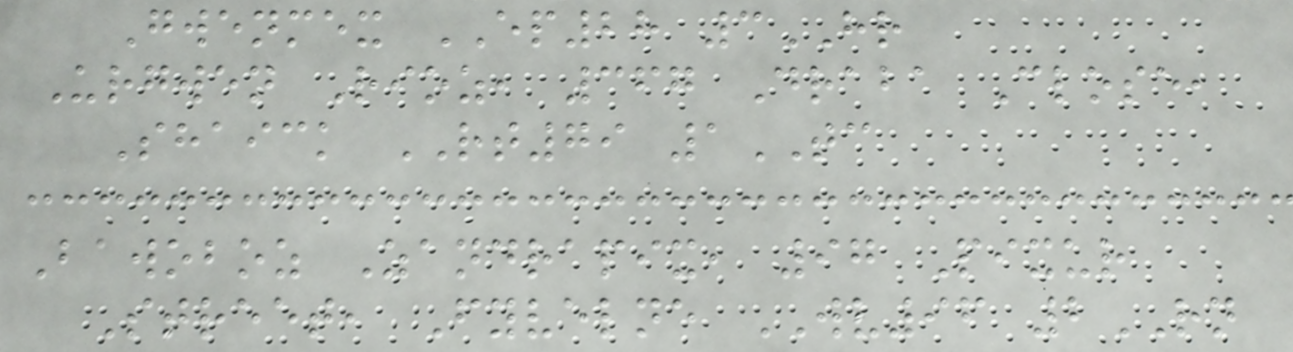Gwenmex EP28 3HR
Urgwen Rioz, 367 Draba Close,
Shaick RT79 1TC
Bawoboz Zandrapix, 97 Pixur
Street, Fyvelne WV96 2RN
